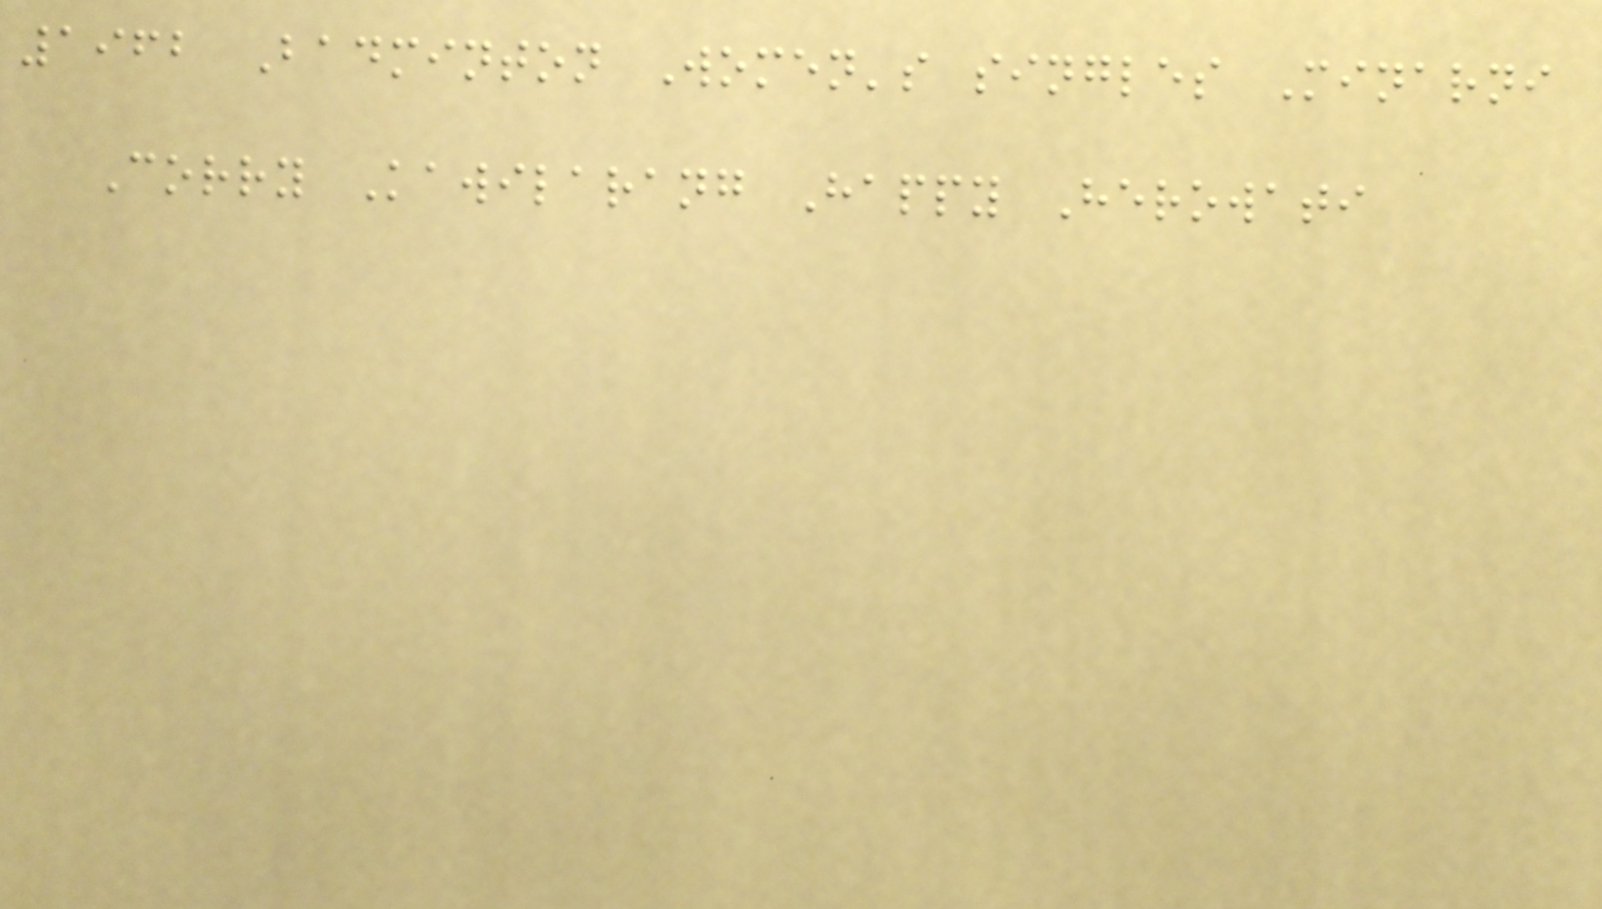1962 Badminton Women's singles Minarni
Corry Kawilarang Happy Herowati
